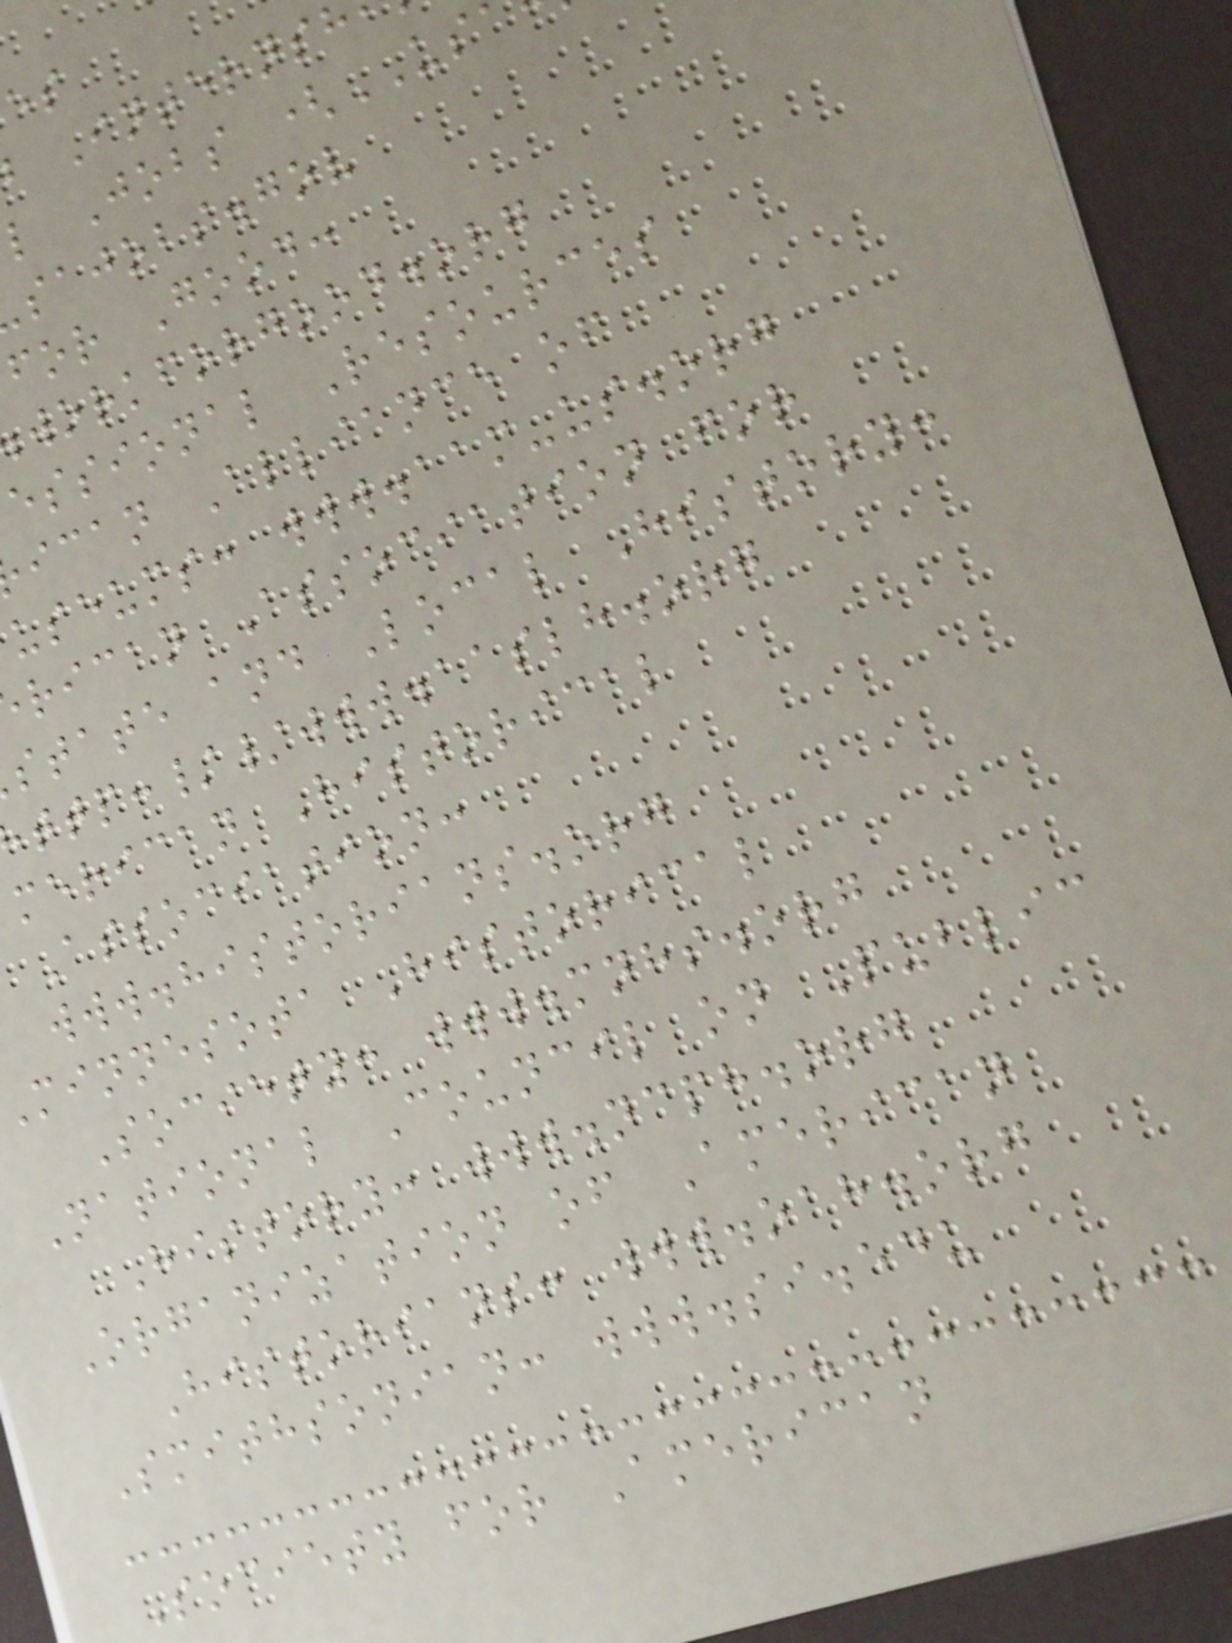Internsh
l Jobs (US
sajobs.gov
for Good:
workforgood.org
essional Resources
ican Alliance of
useums: www.aam-us.org
rican Association for
state and Local History:
ttp://www.aaslh.org
merican Historical
Association:
www.historians.org
minnesota Historical
Society: www.mnhs.org
National Council on Public
History: www.ncph.org
Organization of American
Historians: www.oah.org
Smithsonian: www.si.edu
Society for American
